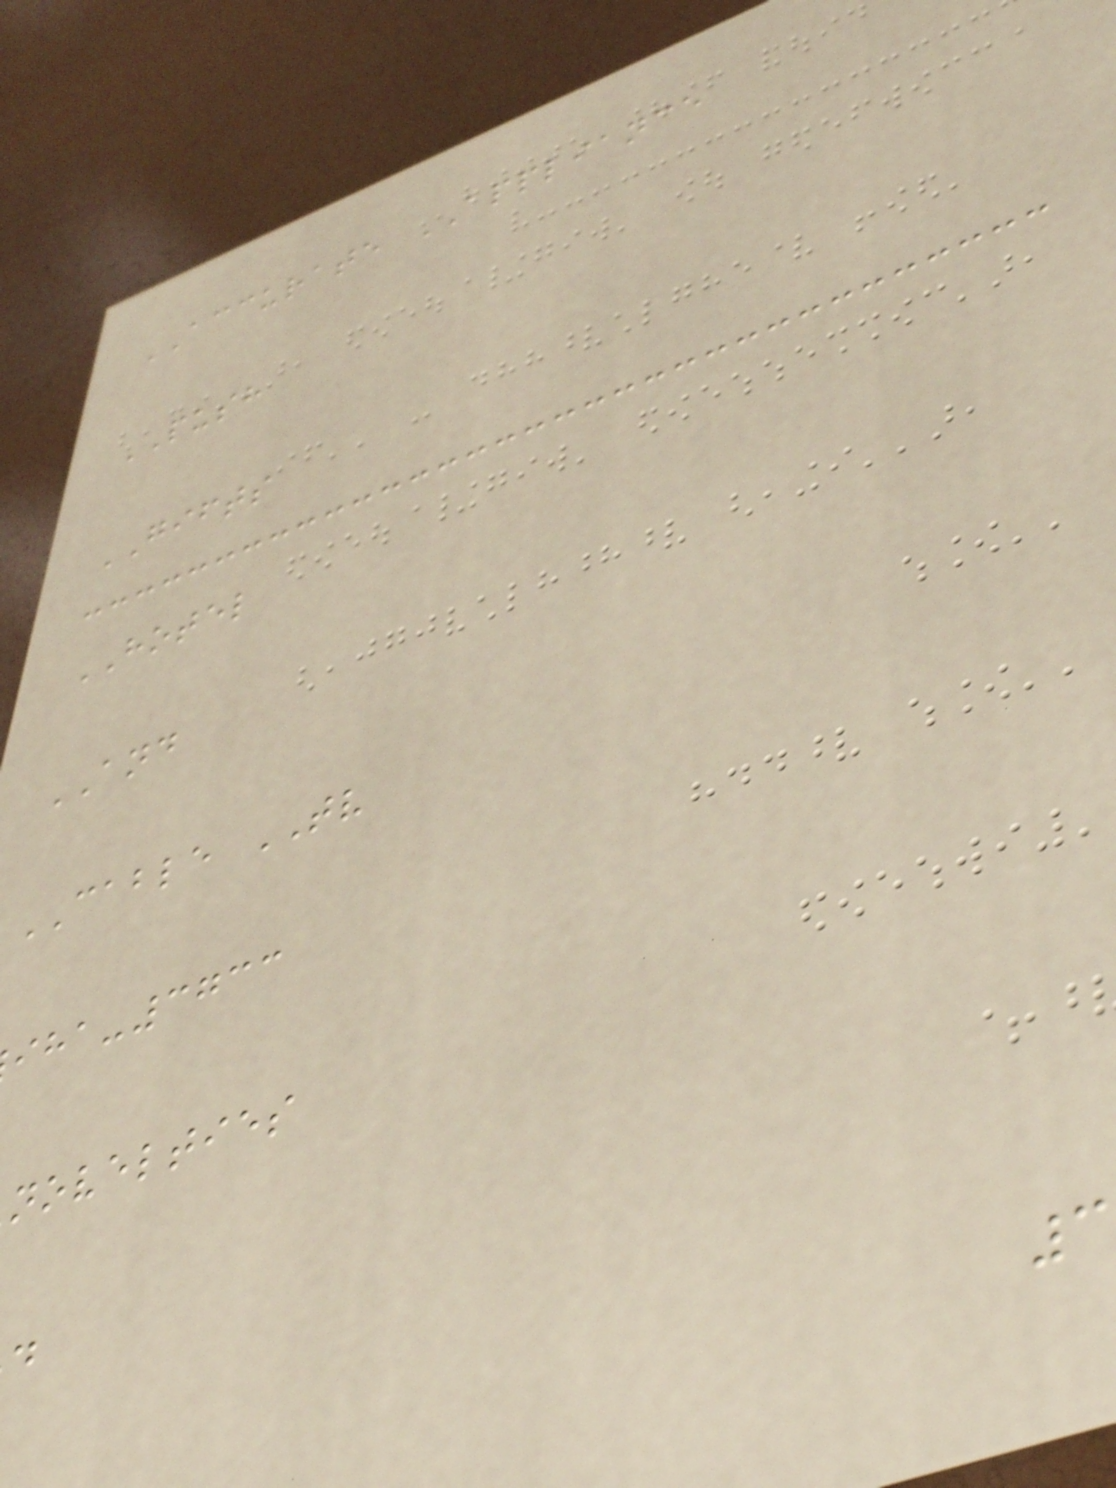ACCURATE APPLIANCE
PUSH
GIFTS
HOTEL
AND
CABLE TV
-3733
novelties
